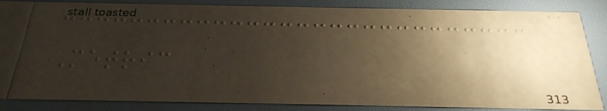Metric
